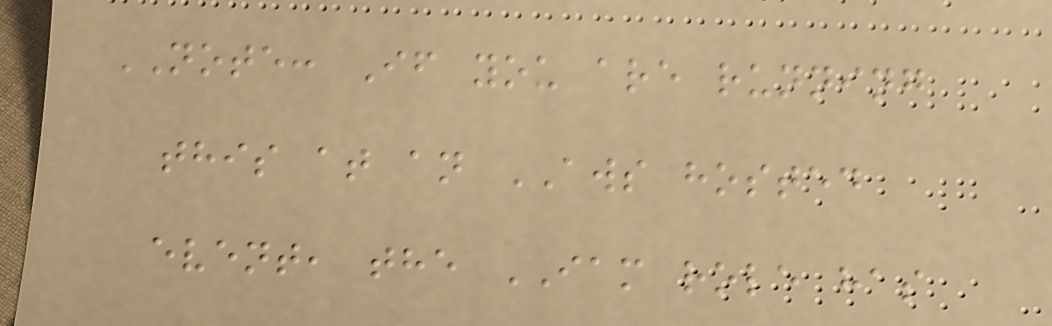NOTE: If you are running
this at an AWS hosted
event, the IAM role has
